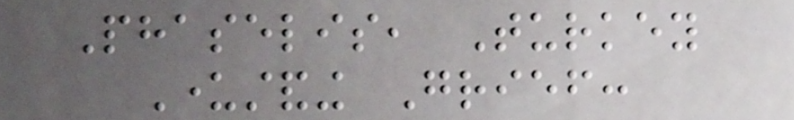Phaselis, Turkey
Understanding Grief:
